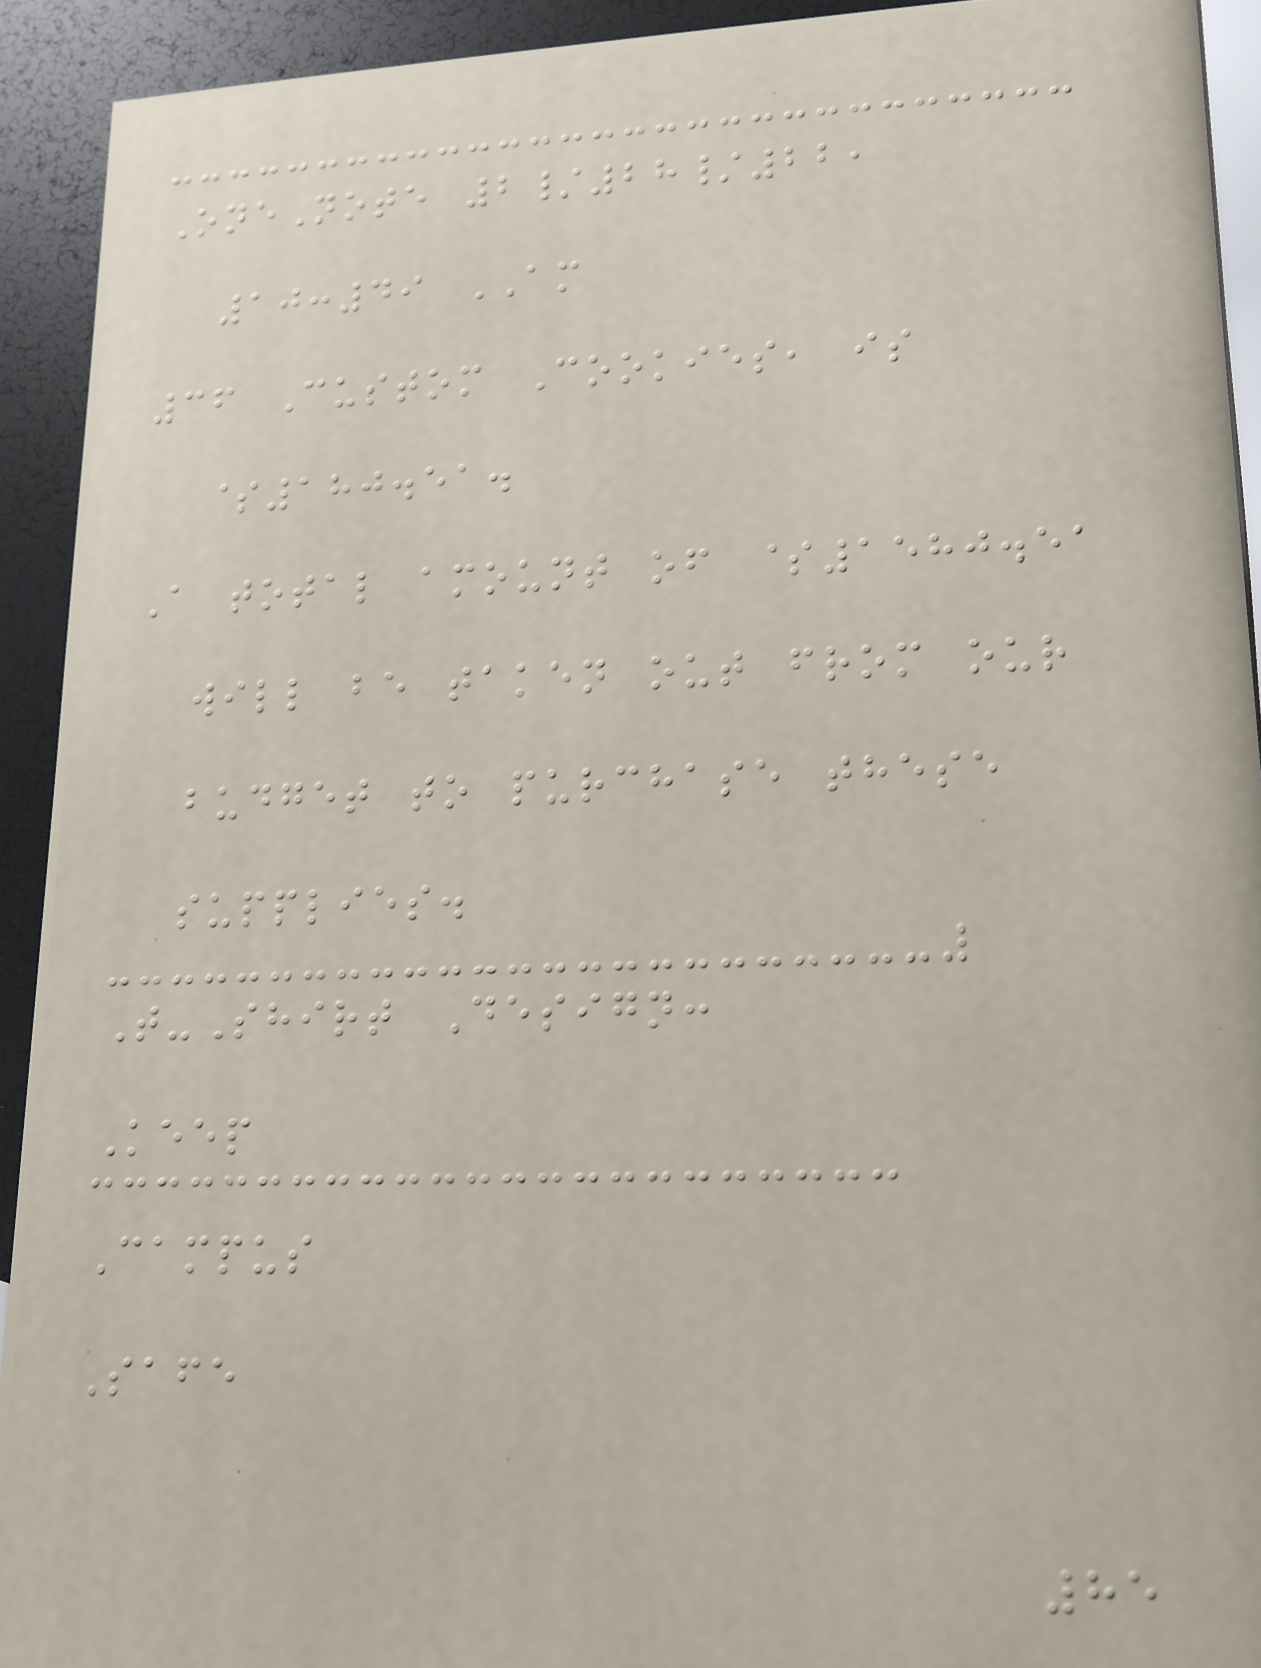OneNote 2/28/22,
10:49 AM
36 Custom Cookies, is
$180.51.
A total amount of $1580.51
will be taken out from our
budget to purchase these
supplies.
T-Shirt Design:
Keep
Campus
Safe
85
